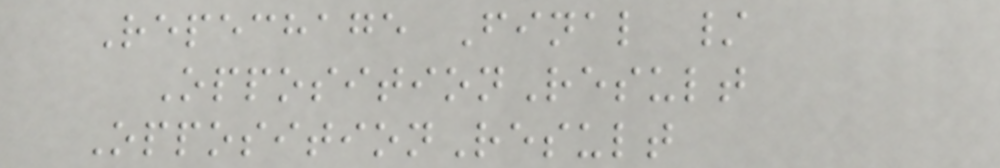Repechage Final /
OppositionResult
OppositionResult
